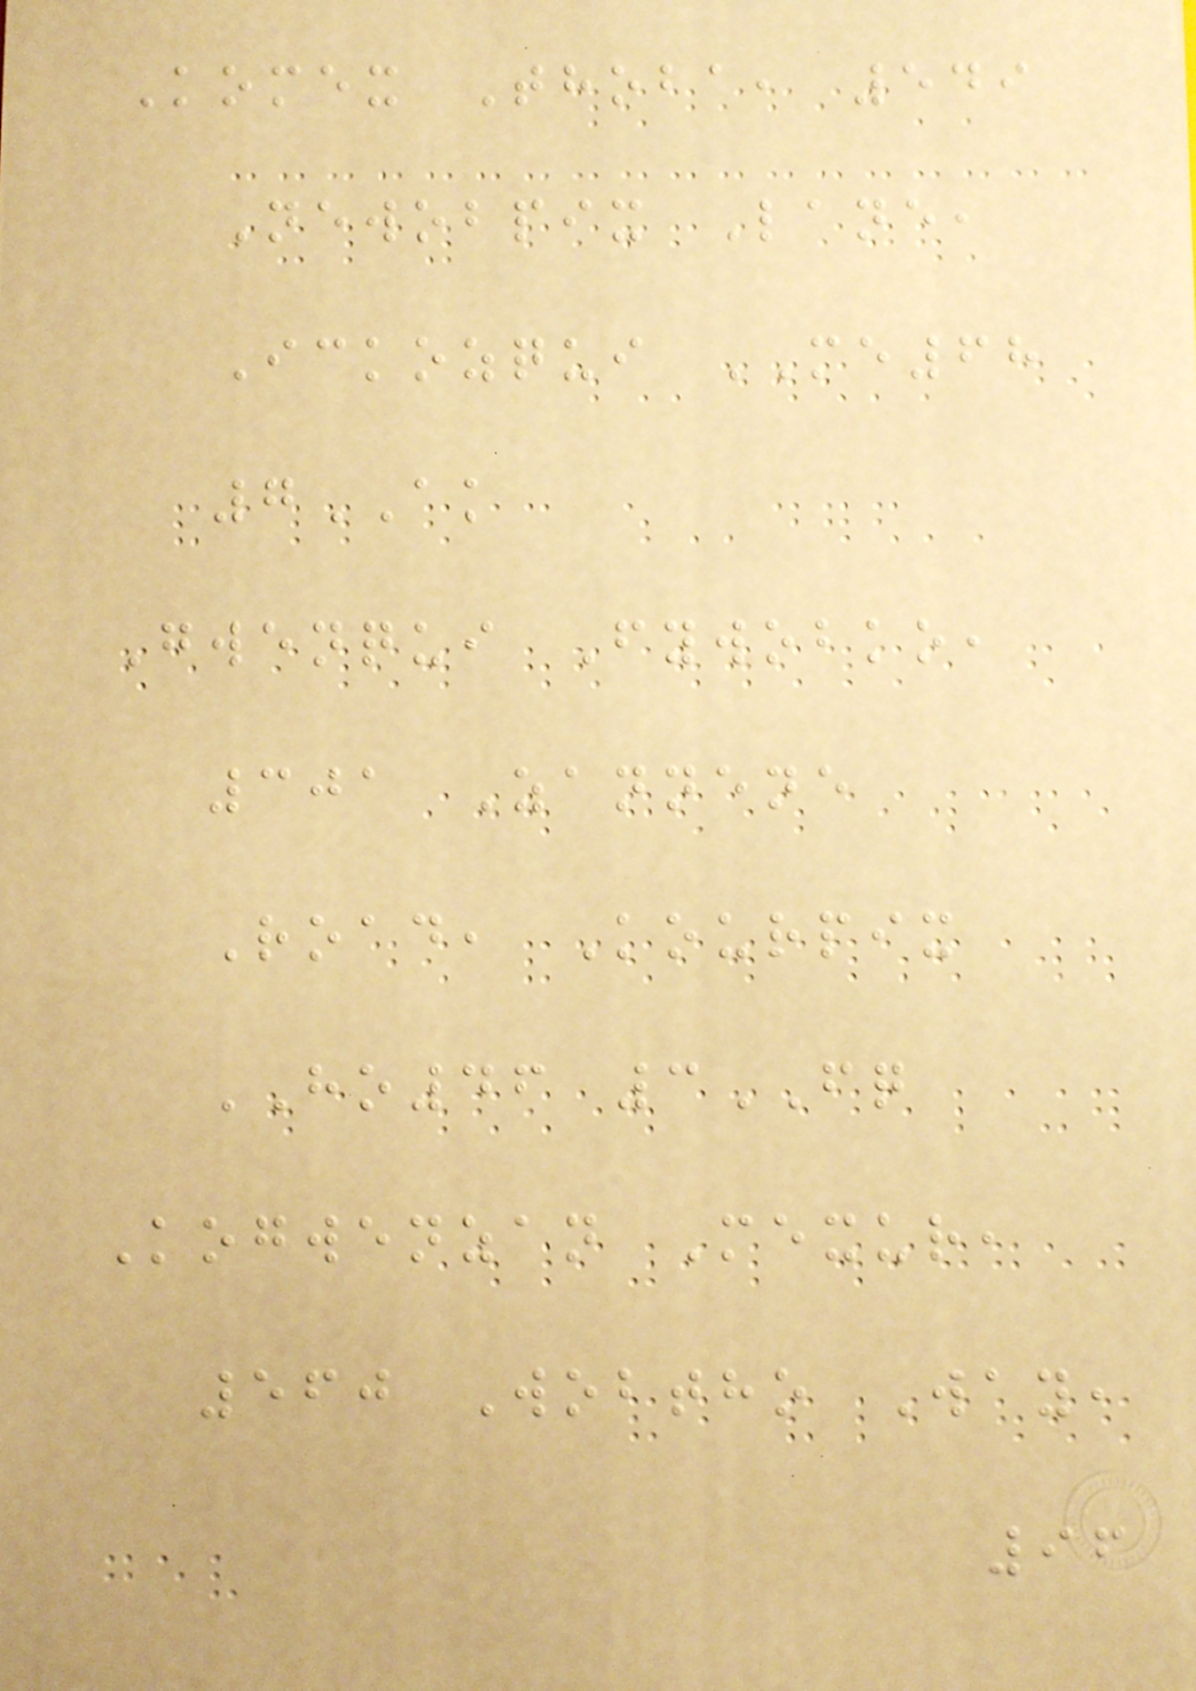Komex Thoba, 549
Newobpix Lane,
Ickozqui ME68
7AK
Gwenqui Fywobko,
301 Zannene
Road, Kourpix
HO46 3FQ
Kogwenzan Mexur,
560 Wobtho Way,
96
